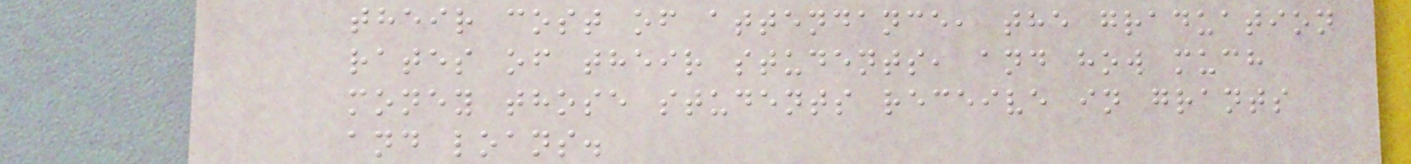their cost of attendance, the graduation
rates of their students, and how much
money those students receive in grants
and loans.
